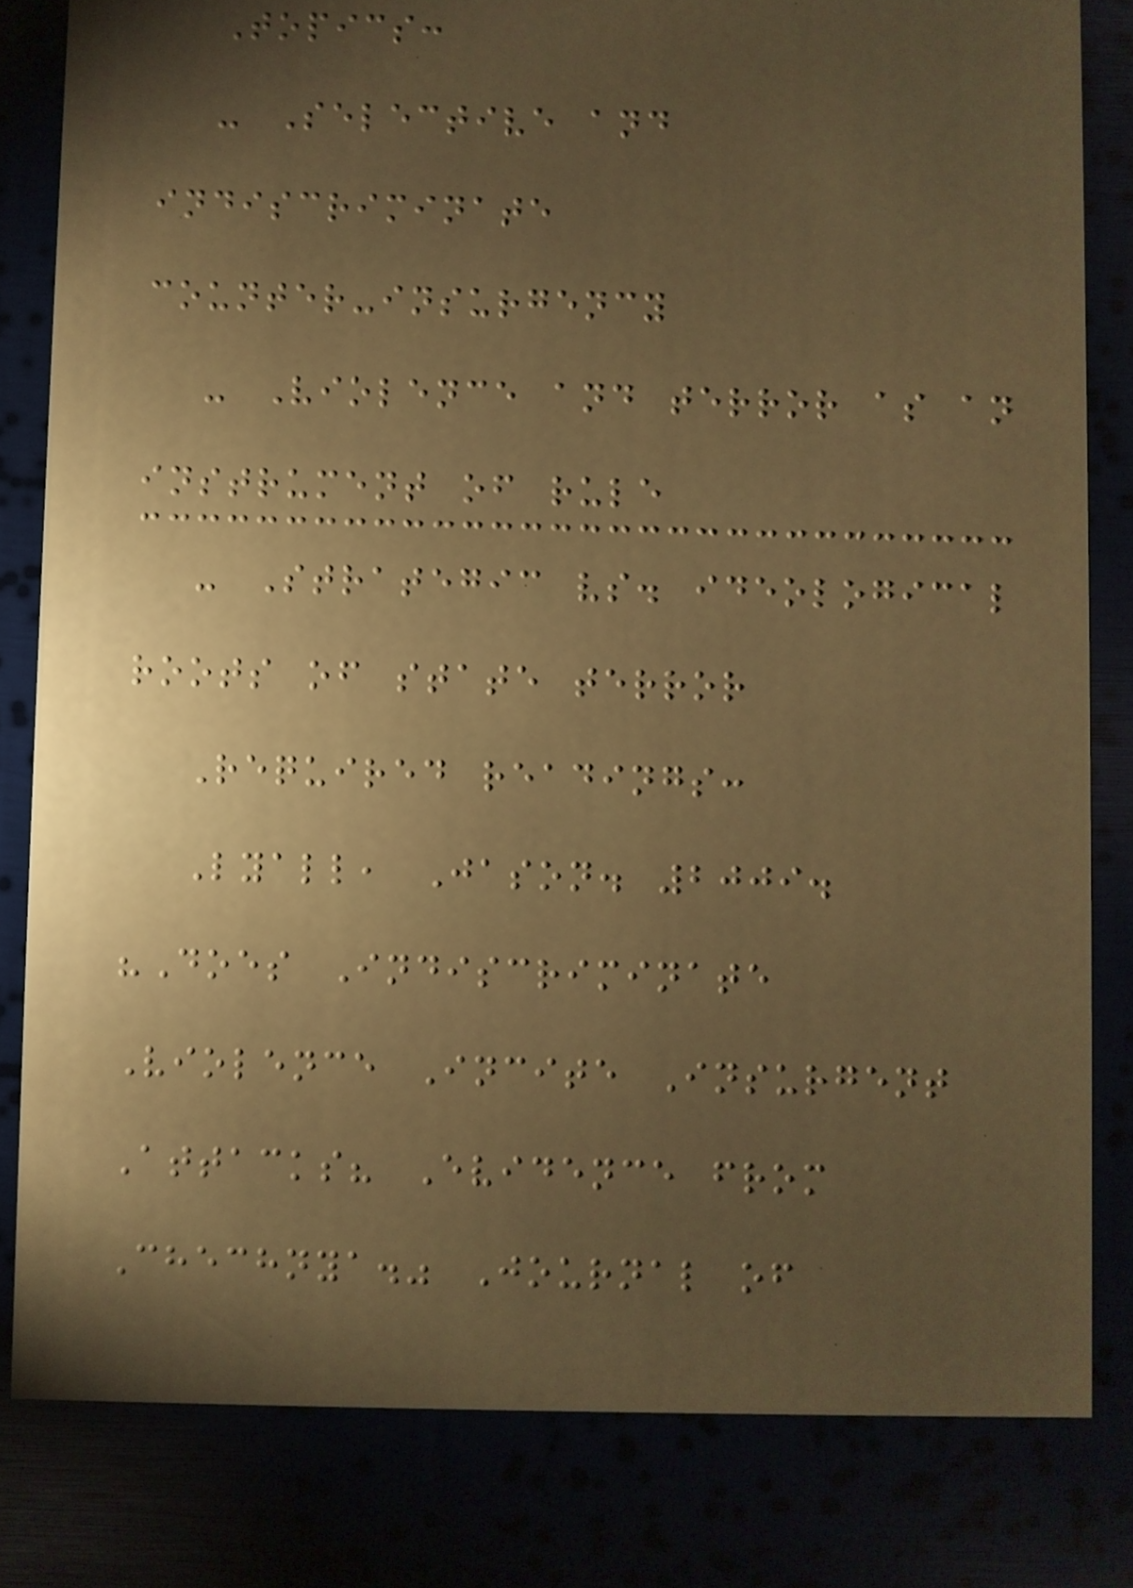Topics:
- Selective and
indiscriminate
counter-insurgency
- Violence and terror as an
instrument of rule
- Strategic vs. ideological
roots of state terror
Required readings:
Lyall, Jason. 2009.
"Does Indiscriminate
Violence Incite Insurgent
Attacks? Evidence from
Chechnya." Journal of
